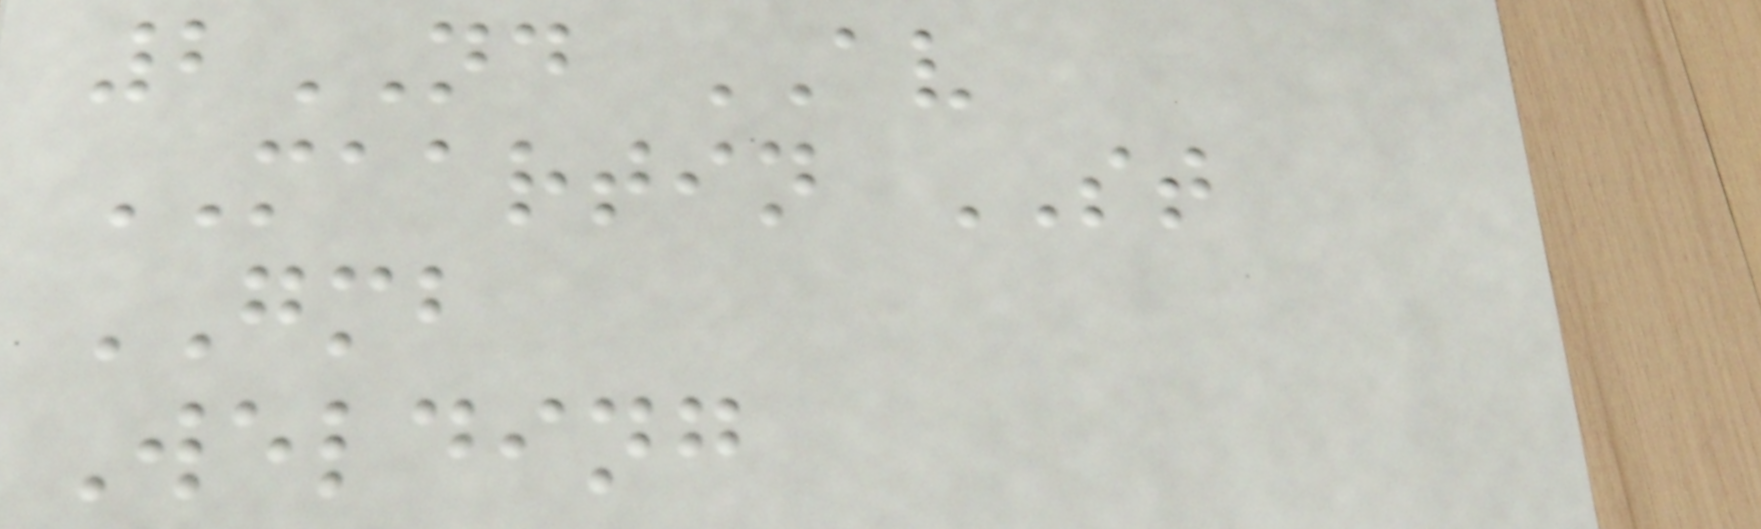2ND AV
MAARTIN ST
GMB
Welding
